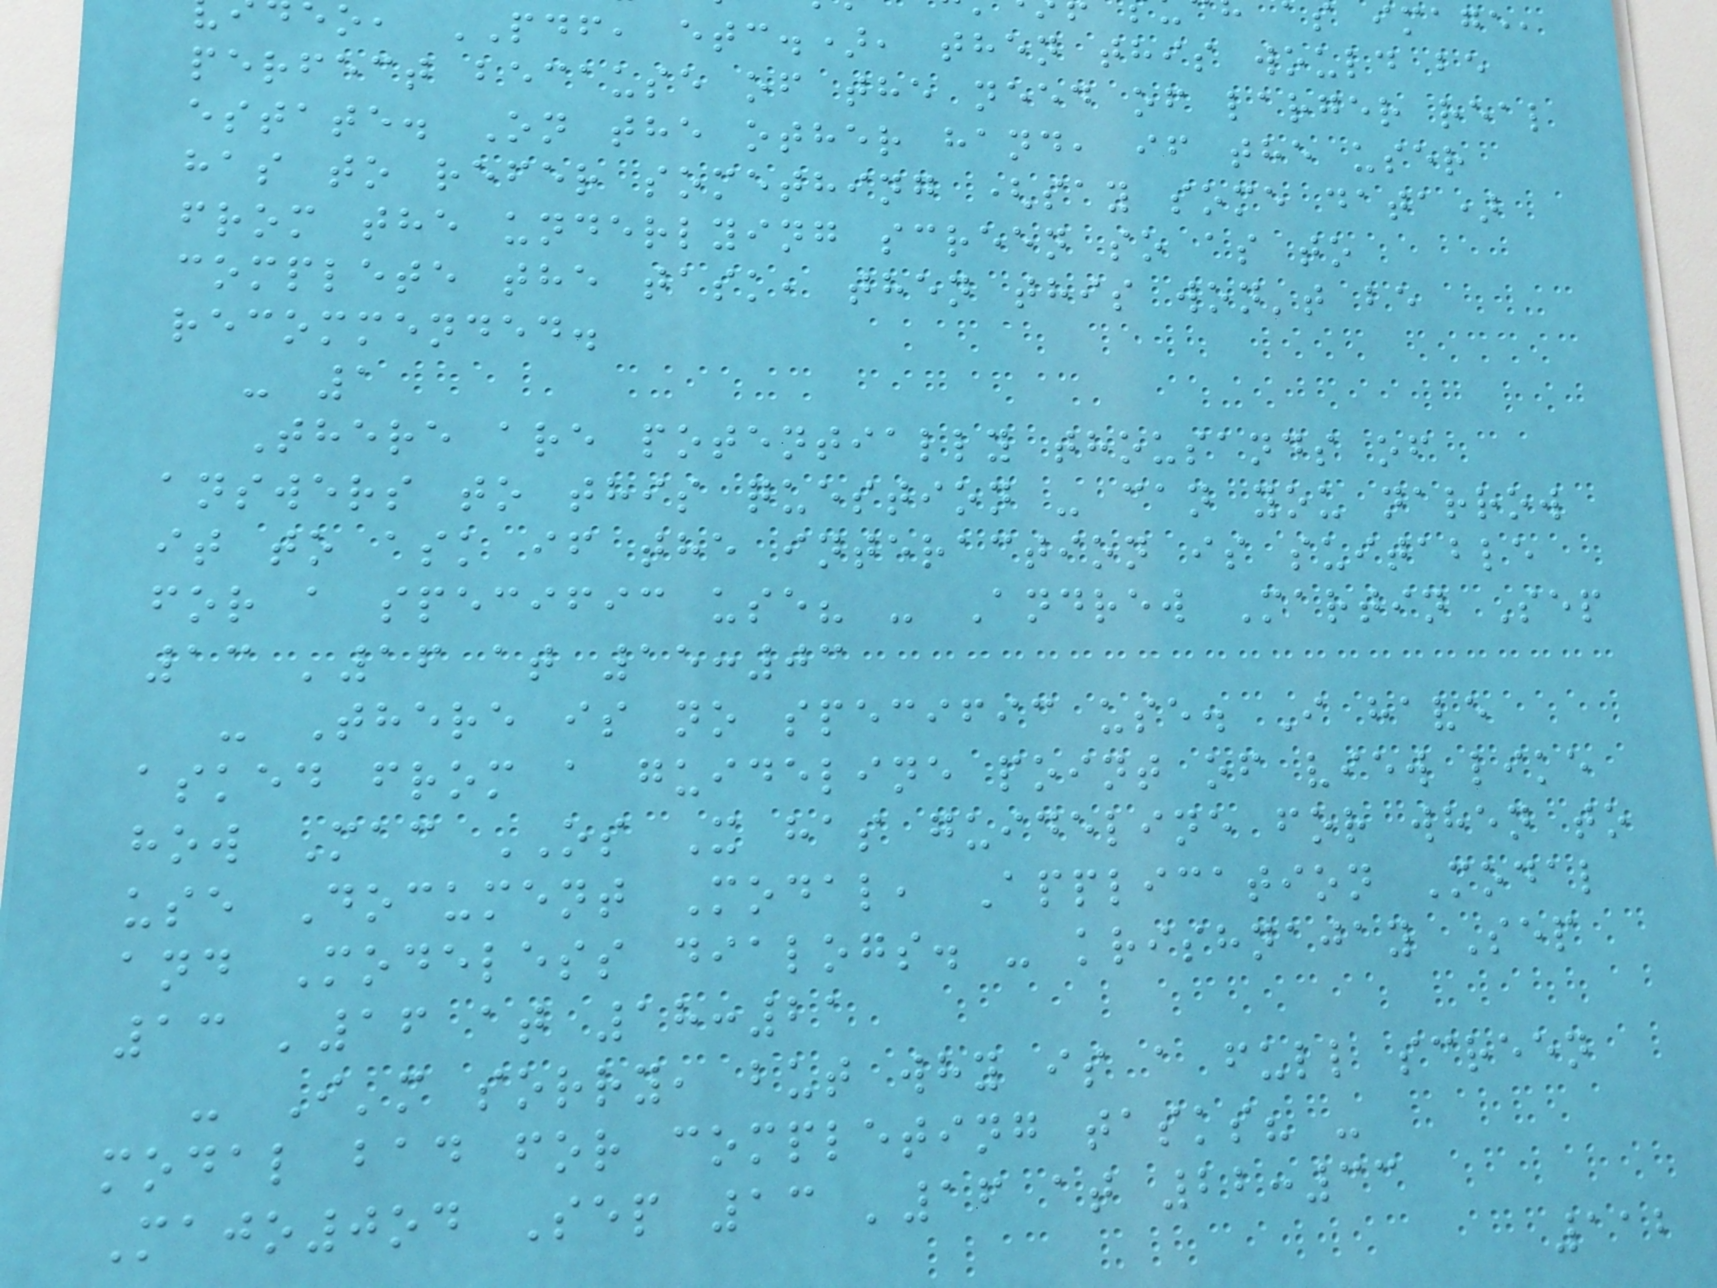eo, PDF, etc.), then this would be
perfect because of the need of larger real
estate. On the other hand, if the user
has to refer something (say some data)
from the underlying screen so as to
complete the task, then this won't be
recommended.
- 1
There are potentially thousands of
answers to this question - can you narrow
it to ask if the interaction is suitable
for a specific use? - Andrew Martin Sep
13 '16 at 15:03
- There is no specific use. I have
asked from a guideline point of view like
how Mac OS X has guideline for when to
use Document Modal, Application Modal
and Modeless dialogs. - krishnajay Sep
13 '16 at 18:21
- I'm sorry, but why is a full screen
modal bad for completing tasks? -
Majo0od Sep 13 '16 at 22:33
112
